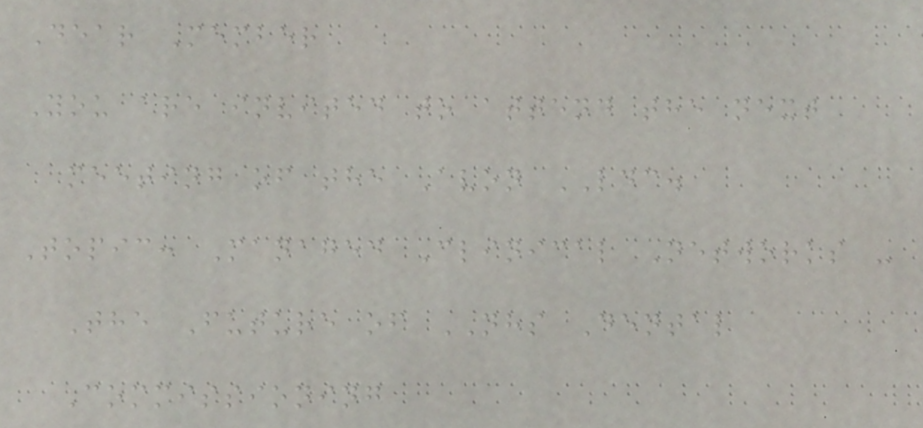Dear Member
You are invited to attend the next
meeting of the Avon LDC.
Topic: Managed Clinical Networks -
The Future of NHS Dental
Commissioning
